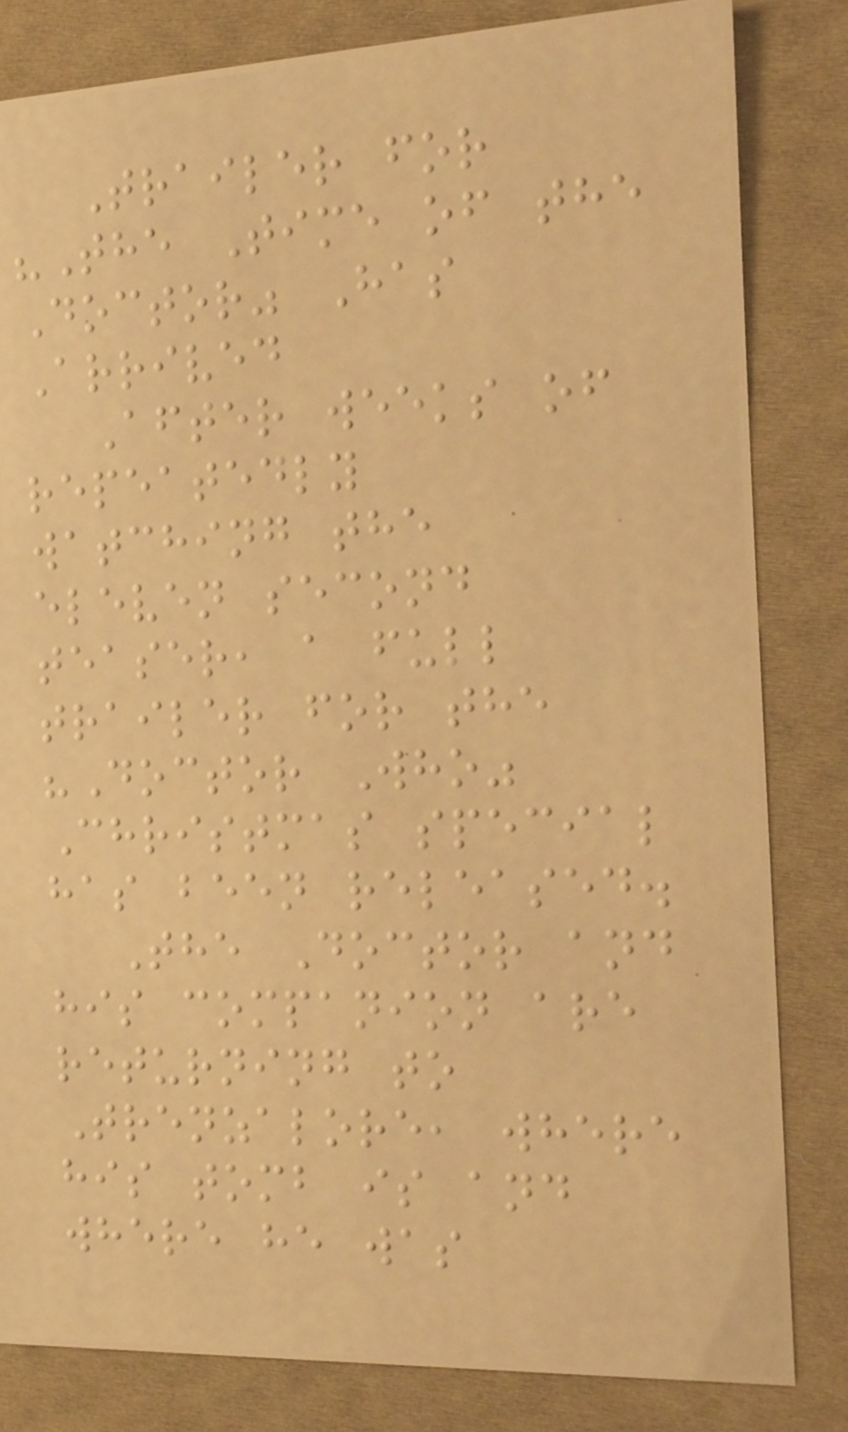Trailer for
"The Time of the
Doctor" Has
Arrived
After weeks of
repeatedly
watching the
eleven second
teaser, a full
trailer for the
"Doctor Who"
Christmas special
has been released.
The Doctor and
his companion are
returning to
Trenzalore, where
his tomb is and
where he was
